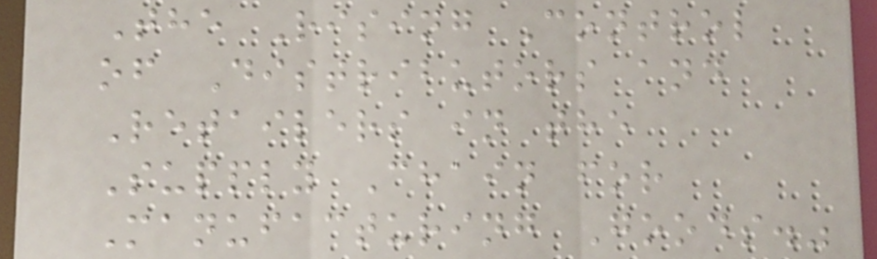The Rising Control
of Distributors and
Retailers in the
Supply Chain for
Manufacturing Goods."
